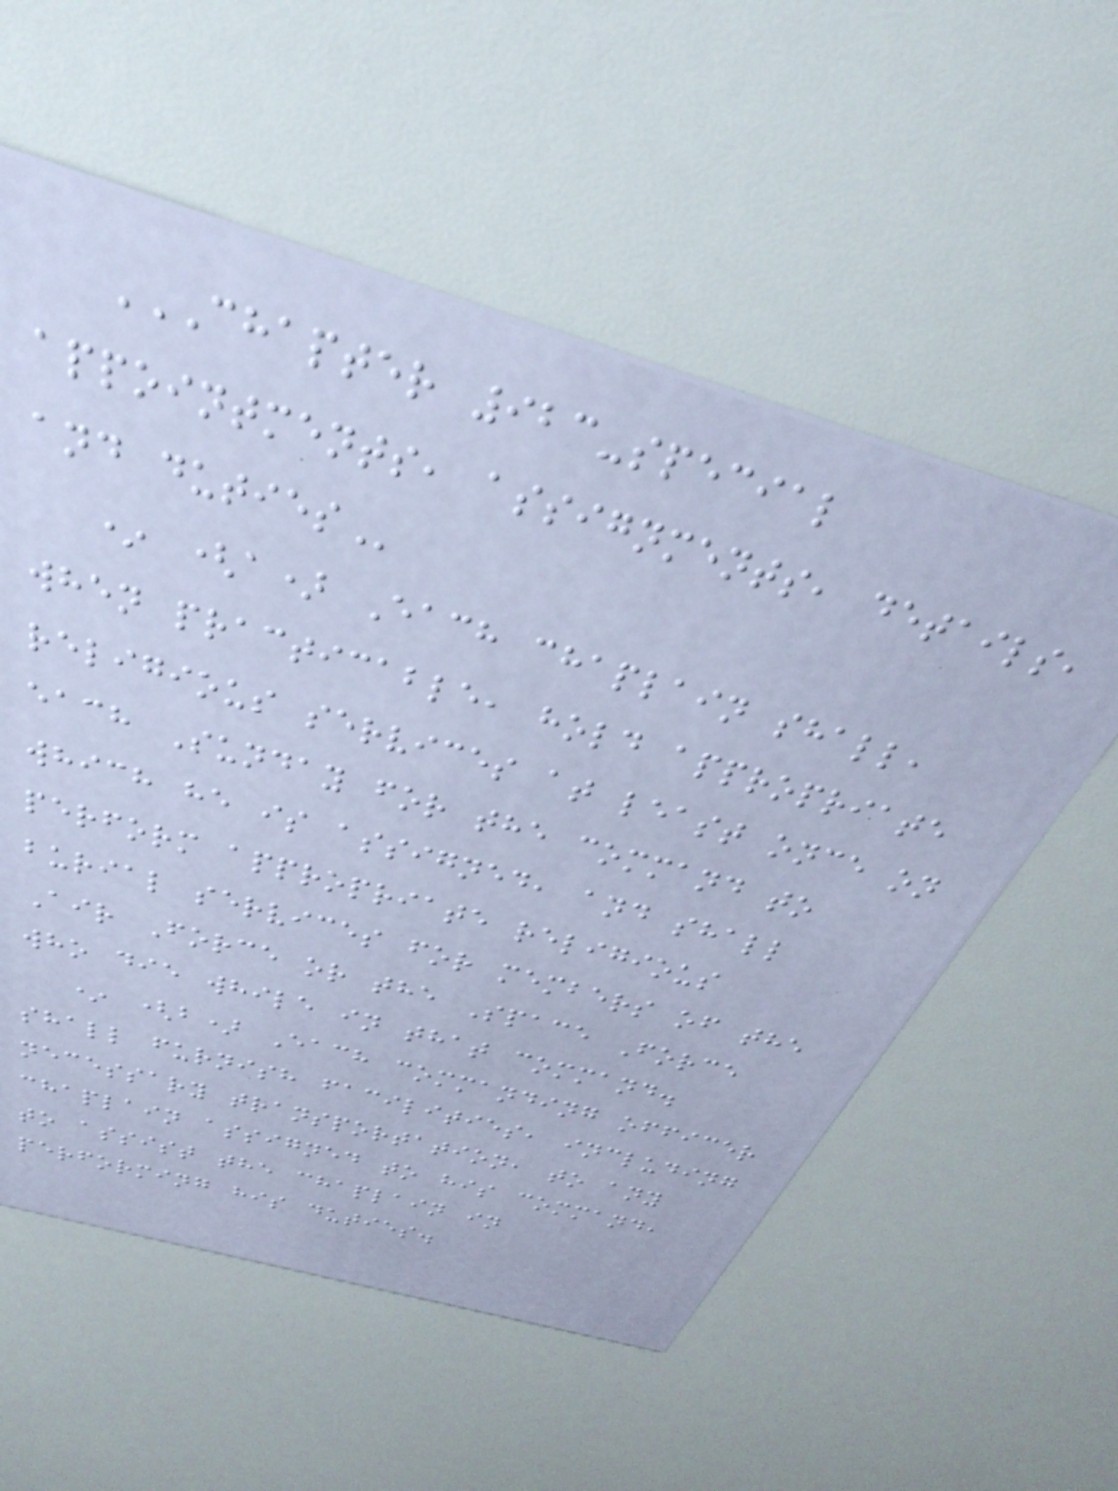CHAPTER 923-SPECIAL
APPOINTMENTS, ASSIGNMENTS, DETAILS,
AND DUTIES
* (a) Each chaplain shall,
when practicable, hold appropriate
religious services at least once on
each Sunday for the command to
which he is assigned, and shall
perform appropriate religious
burial services for members of the
Air Force or the Space Force
who die while in that command.
* (b) Each commanding officer
shall furnish facilities, including
necessary transportation, to any
chaplain assigned to his command,
to assist the chaplain in
performing his duties.
